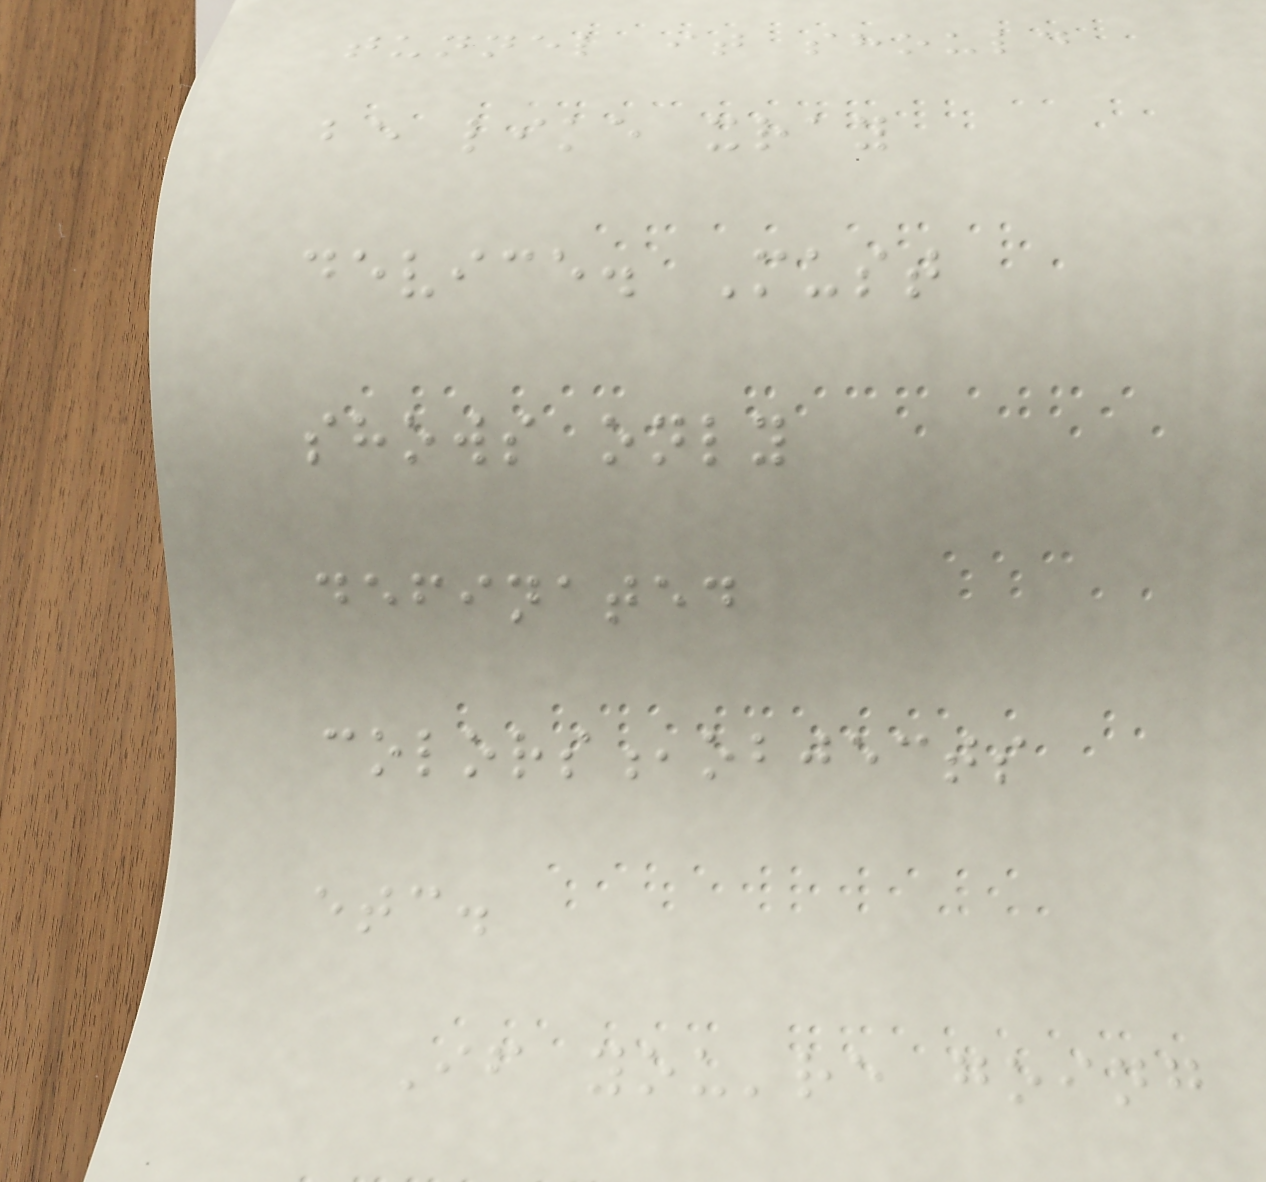tunnel it should
be like xray
device. Must
shows only
definated
colors,objects
etc.
If you're going
